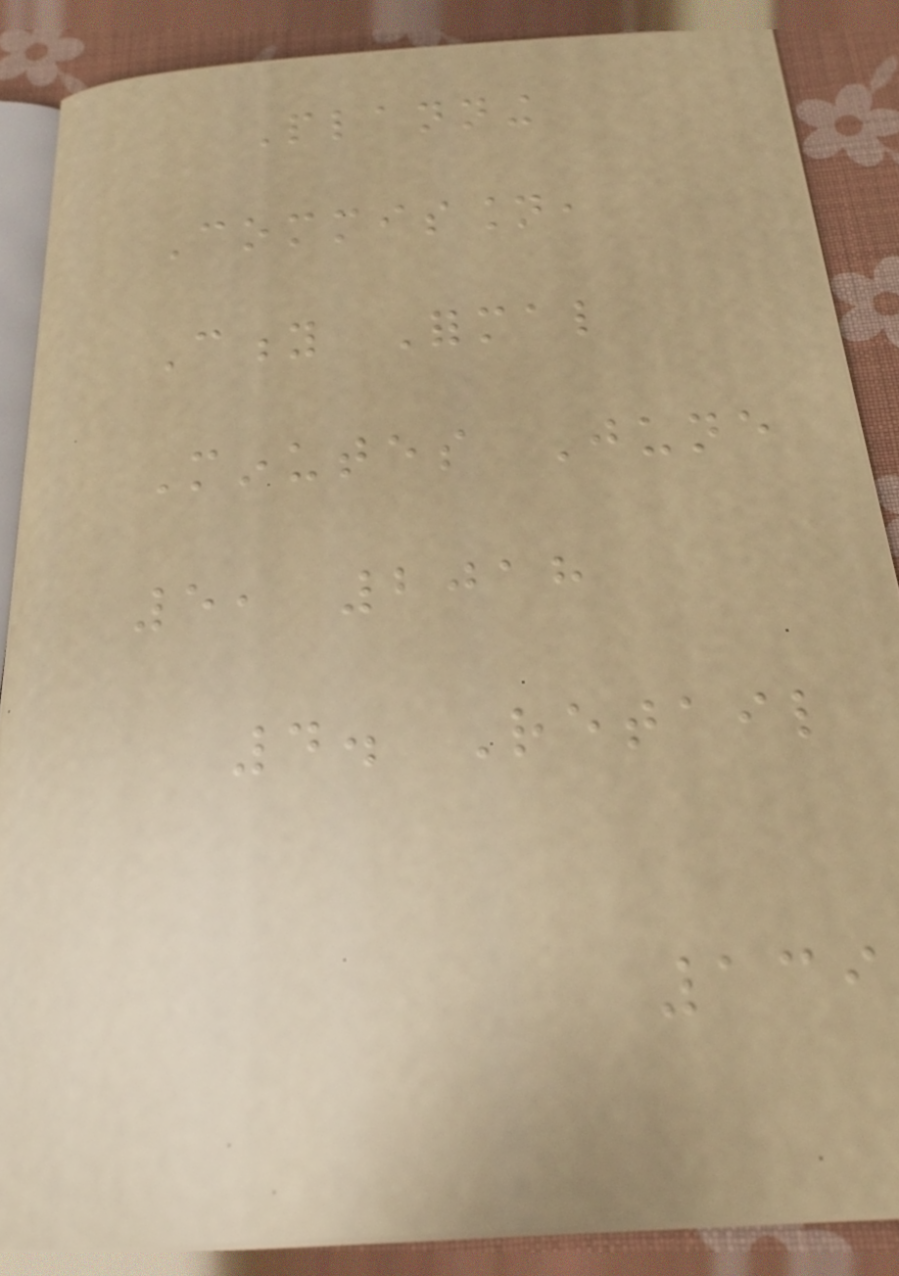Planning
Commission,
City Formal
Minutes June
5, 2018
4. Retail
139
